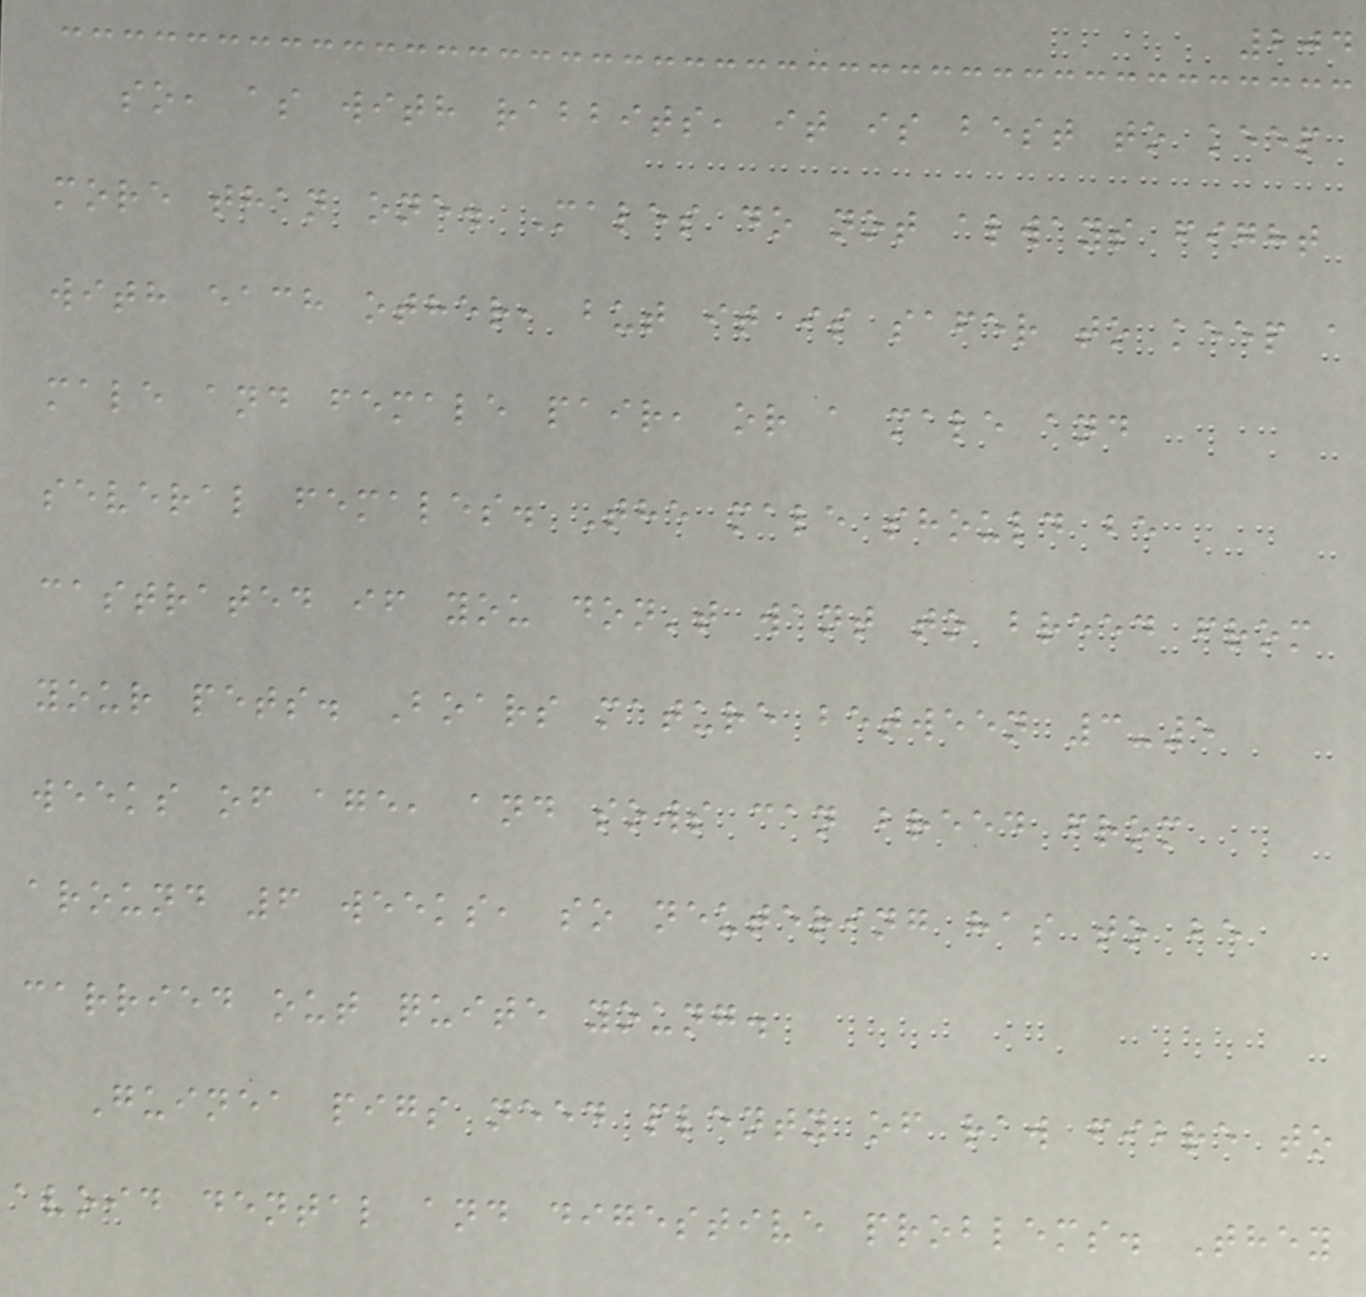204
so, as with rabbits, it is best to keep
more than one. Males do not always fight
with each other, but it is safer to keep a
male and female pair, or a male and
several females. The male should be
castrated if you don't want to breed from
your pets. Boars mature between 3-5
weeks of age, and sows can breed from
around 6 weeks, so neutering has to be
carried out quite young.
Guinea pigs need plenty of raw fibre to
avoid dental and digestive problems. They
